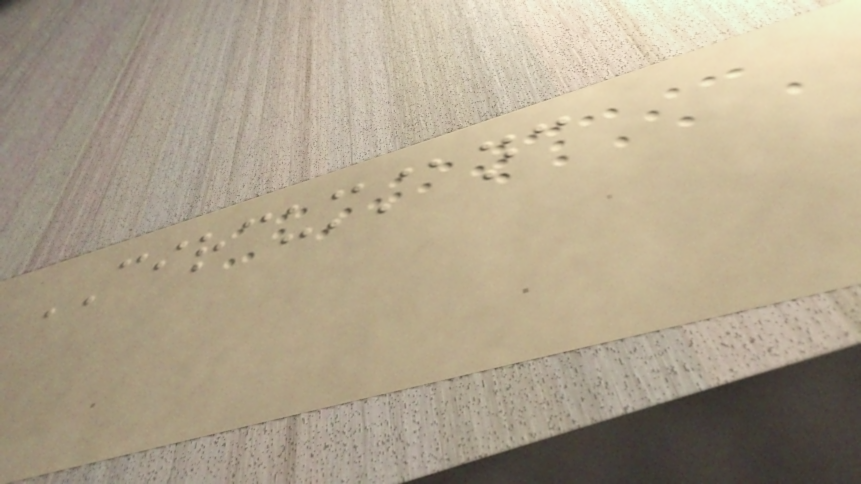CIRCUMSTANC
